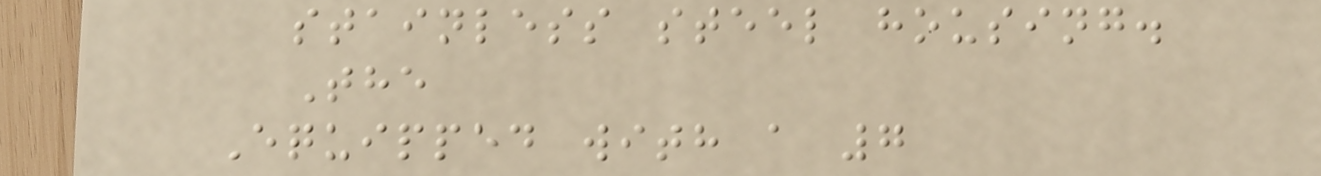stainless steel housing.
The
Equipped with a 7
